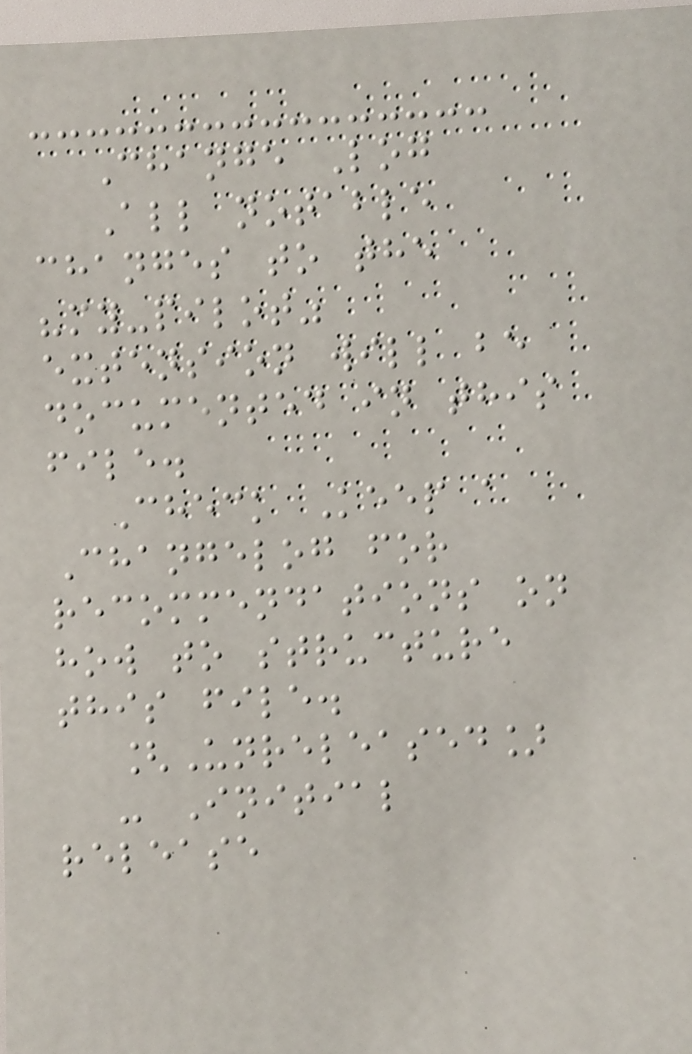Change Log
All notable
changes to the
"my-pilot"
extension will be
documented in this
file.
Check Keep a
Changelog for
recommendations on
how to structure
this file.
[Unreleased]
- Initial
release
